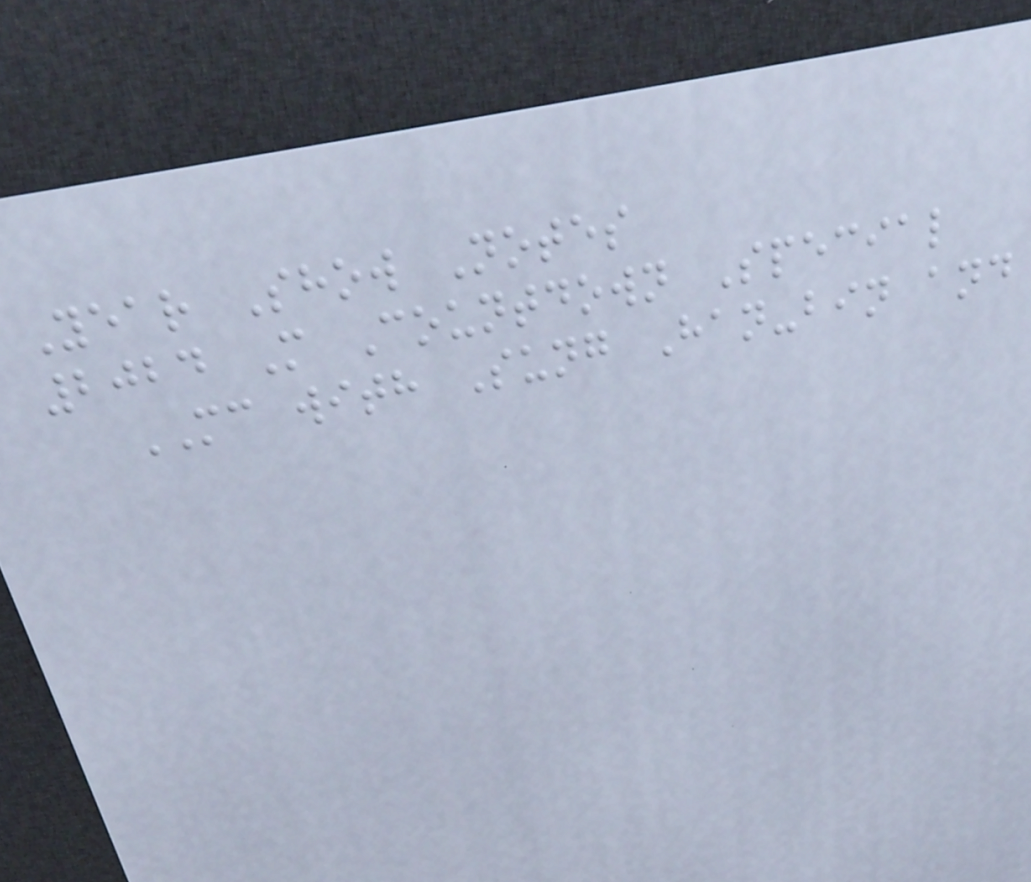Year Show Notes
2024 M Countdown Special
MC with Sung Han-bin and
